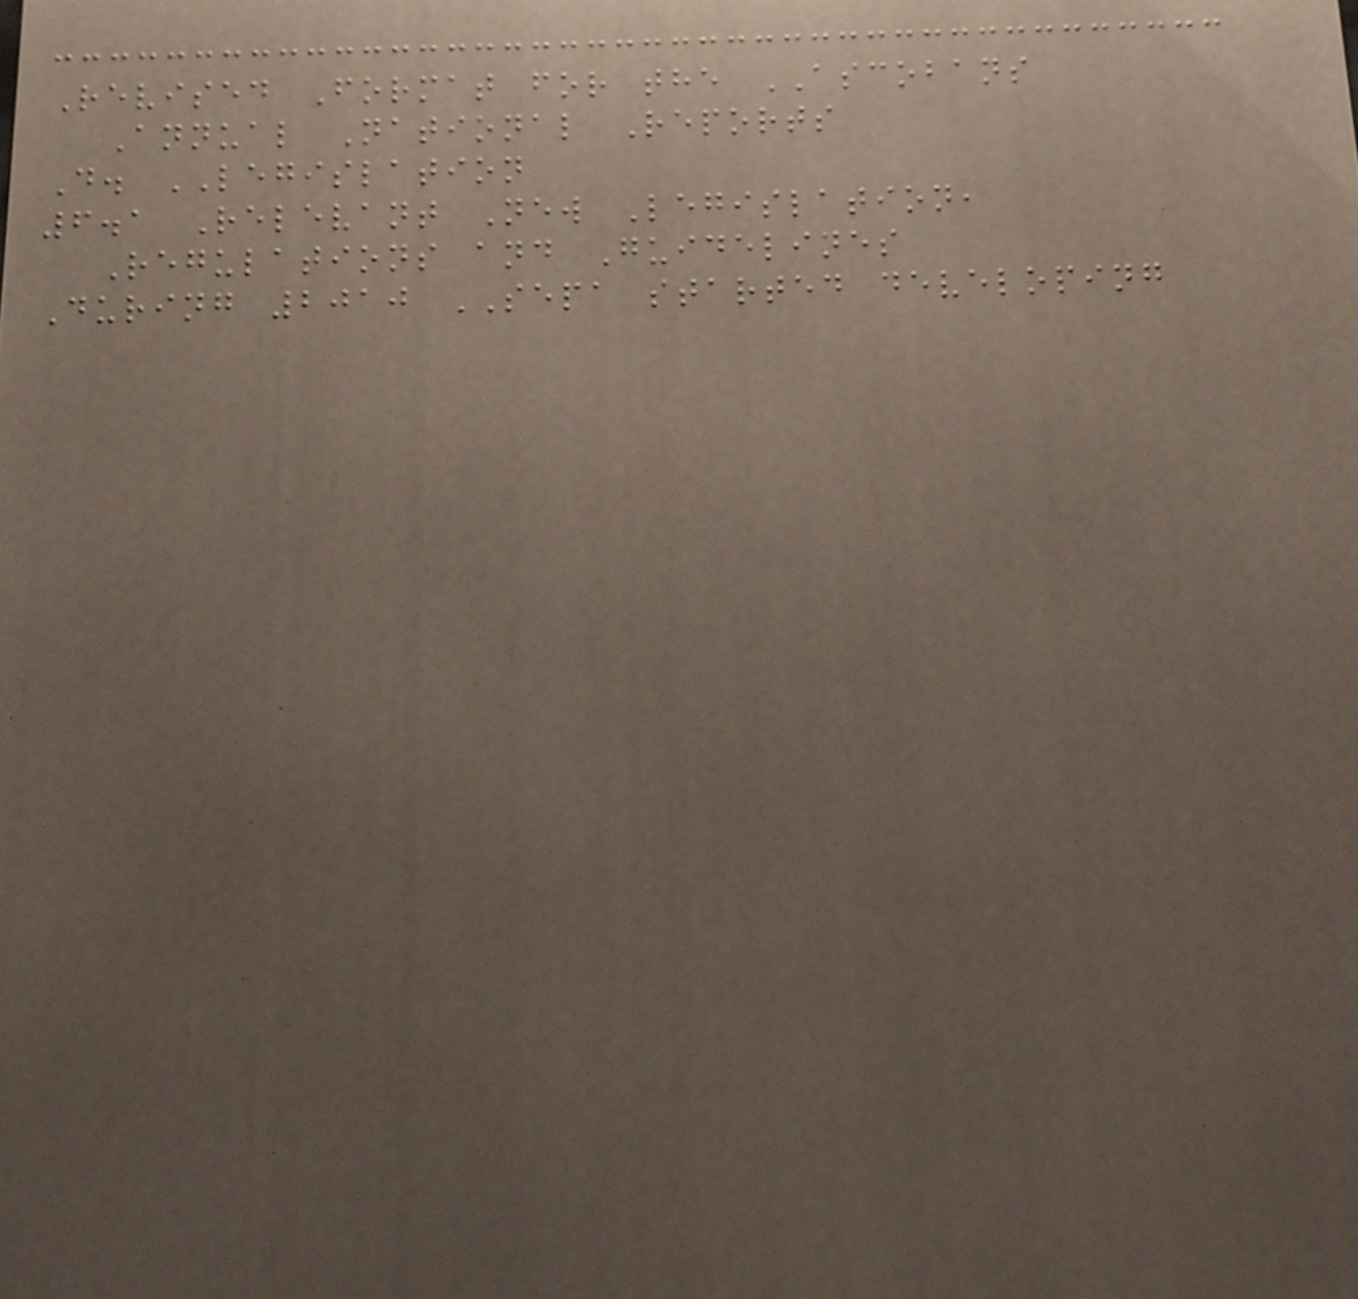Revised Format for the ASCOBANS
Annual National Reports
D. LEGISLATION
6.1 Relevant New Legislation,
Regulations and Guidelines
During 2010 SEPA started developing
